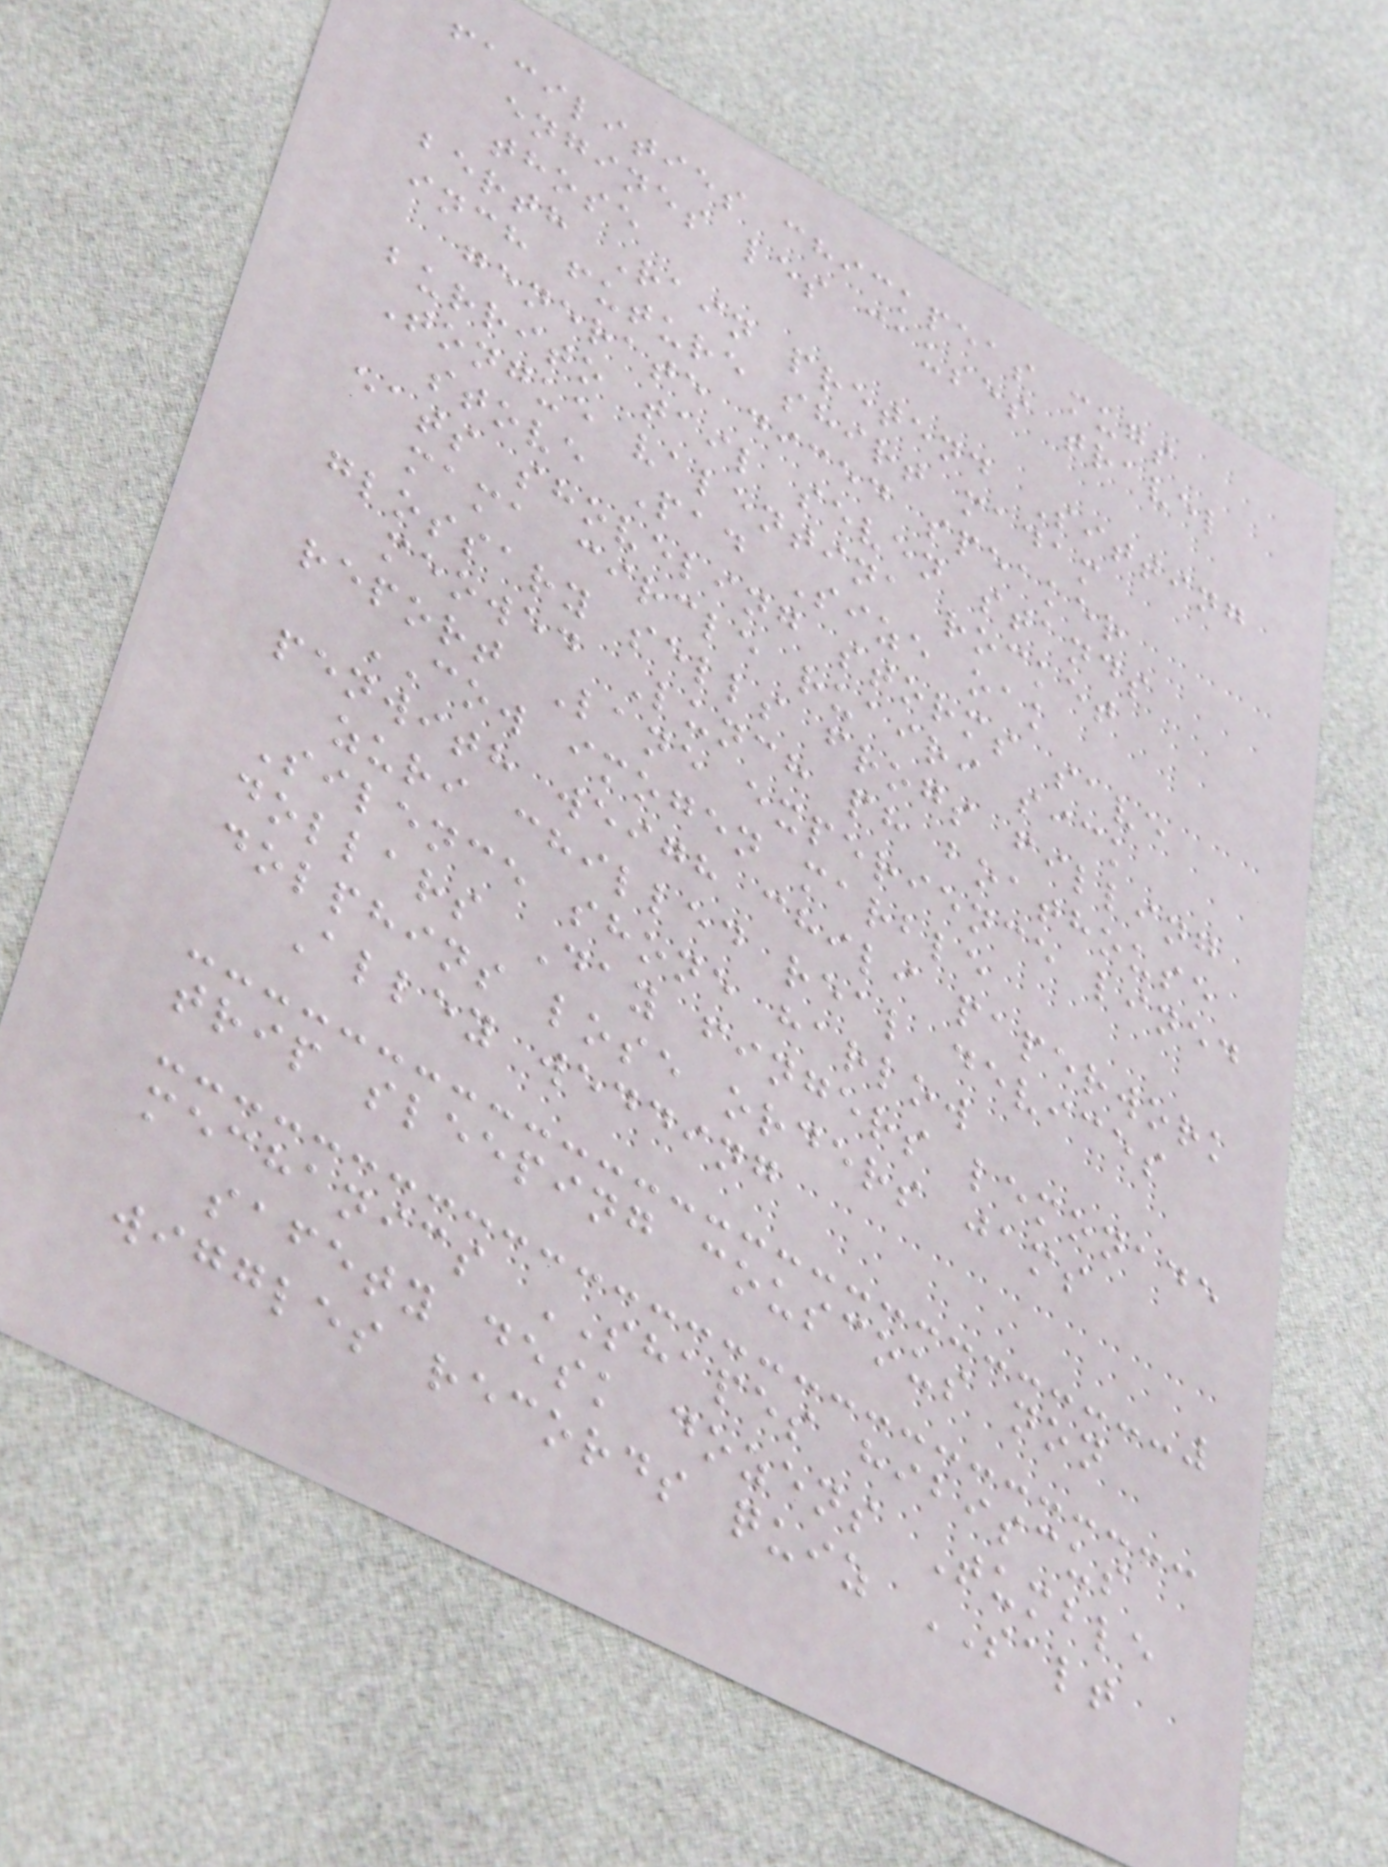facilities chickpeas mugs
engines les causes travel
those
berth Rain pretend Sitting
inch future shirt madam
generate diced speaker
burrito tail seven stands
Tongue valentina rocket
stove Pad Size oak
eats shoveling storms save
mama circle ruairi sick
glossary sells frogs filling
meowed Lunch ph boathouse
report Lane experience lined
COW imogen marble
penwith weigh chili paperwork
zuri chilled real devices
Silence shone harlow
dollars Day fingers lemonade
dolphins lose orders jams
Alley wedding
trip sleeping couscous non
mechanics SHAPES hibiscus
safety desk dozens Tumble
wiggles records quiz SALT
